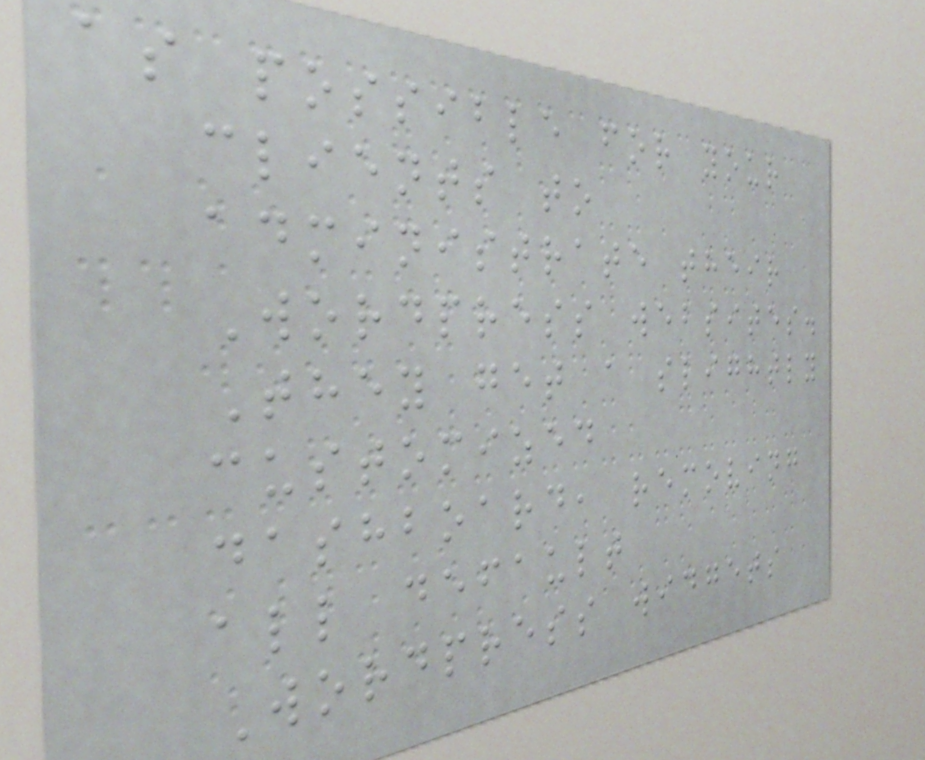as possible for your
clients to
administrate their
Wordpress websites.
They get a slightly
customized
dashboard, removing
all default
Wordpress widgets
